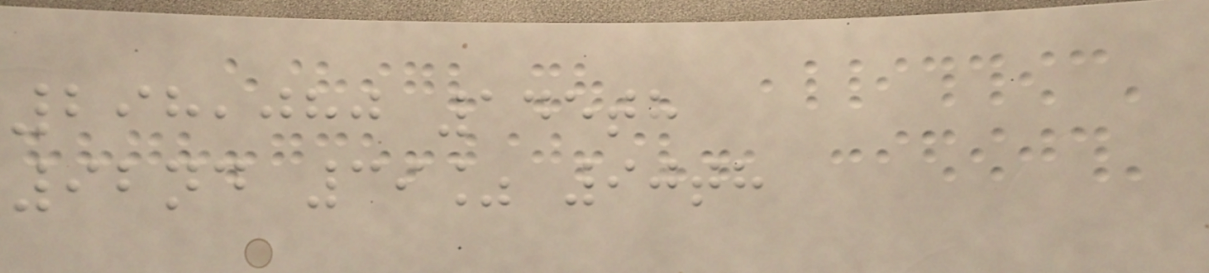298,080 145th
92nd 39% 90th
